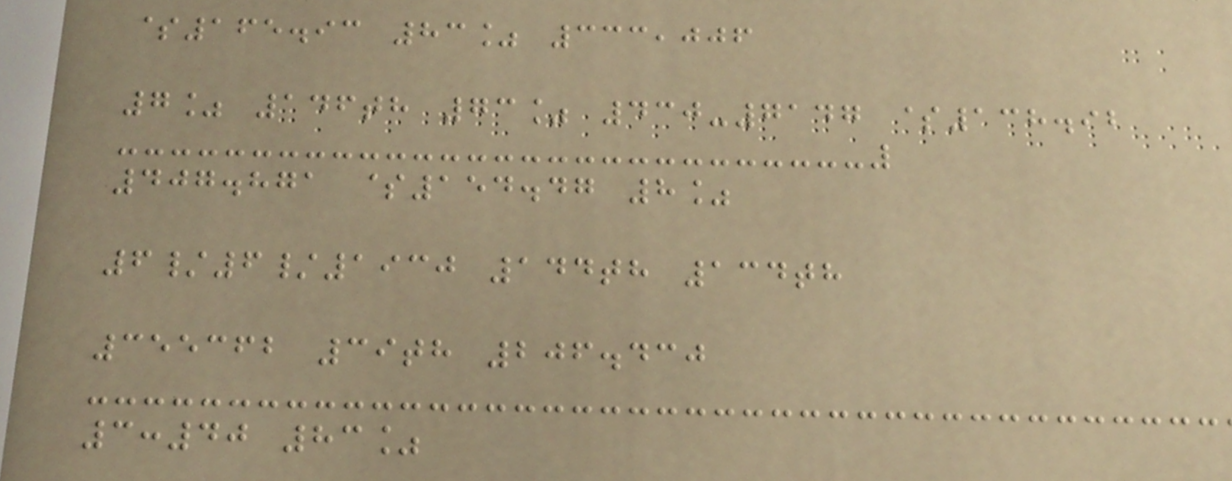$165.93 83% 333,006
7% 146th 73% 430-7147 $138.92
407.871 $154.47 8%
6/6/1930 144th 134th
355362 39th 206.430
3:40 83%
